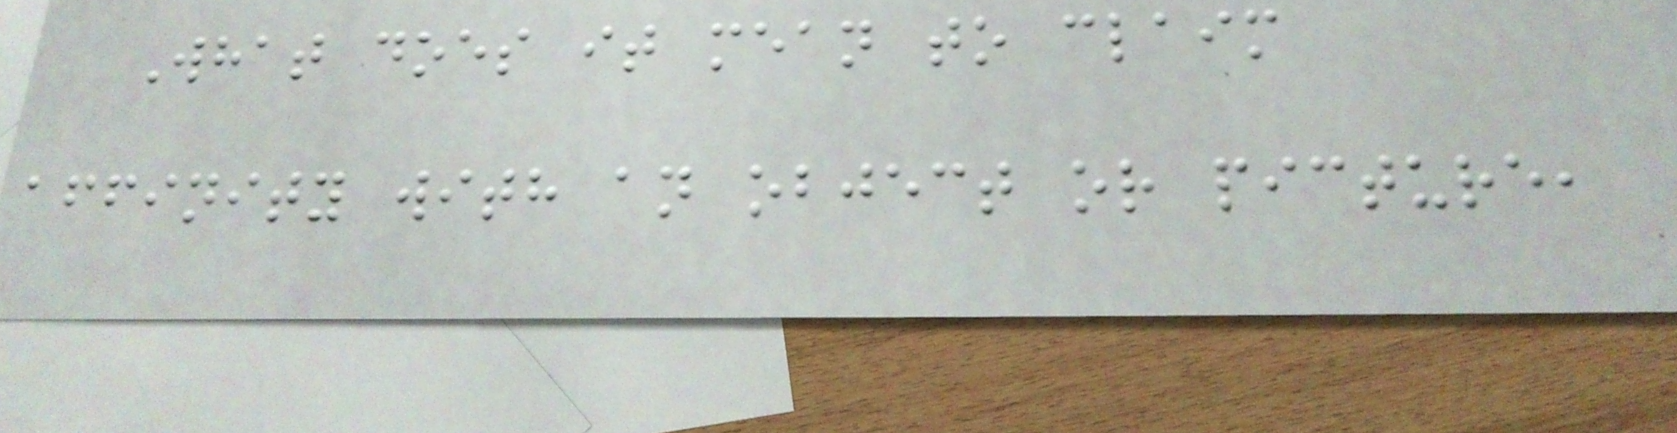What does it mean to claim
affinity with an object or picture,
